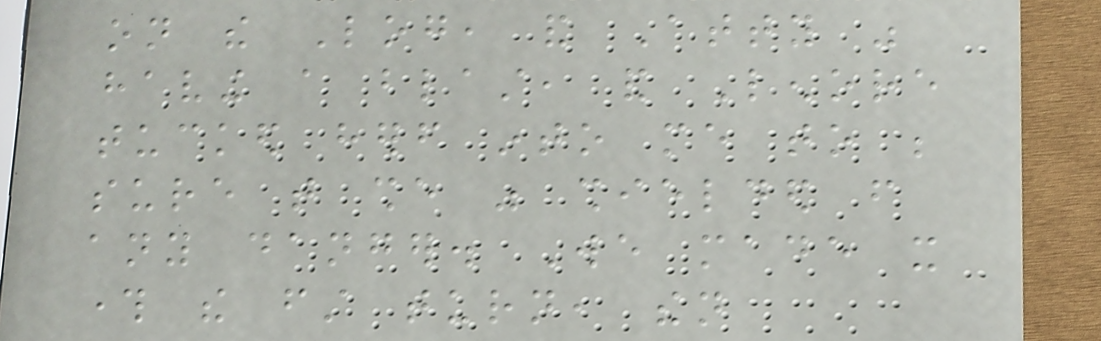on the Log, and Atty was
having a blast, and Lenore
tucked herself into me to be
sure that she was shielded from
any danger. We made it
through the first turn, then
